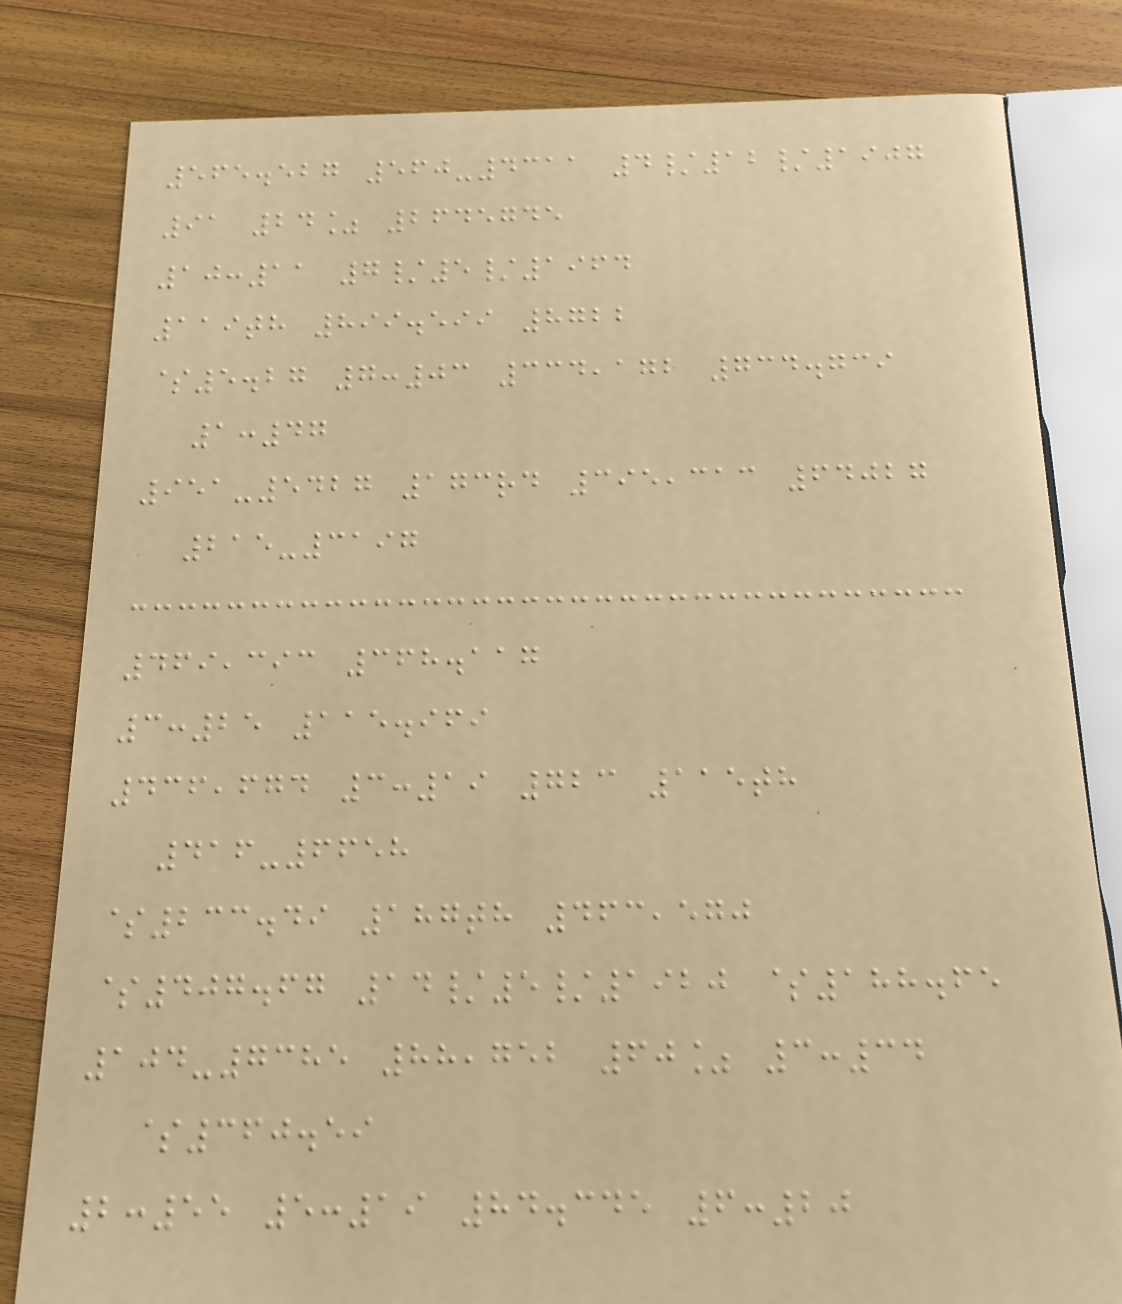565.527 560-4311 4/12/1907
91 24% 2645745
10:11 7/5/1964
119th 899.599 8722
$5.27 7:03 334,172 734.739
1:47
951-5427 173rd 395,313 64027
215-3197
469,393 368.117
3:25 115.969
436,674 3:19 723 115th
416-6658
$233.49 187th 463,570
$407.67 14/5/1920 $188.65
104-7385 88,752 60% 3:34
$360.59
2:55 5:19 84.345 6:20
